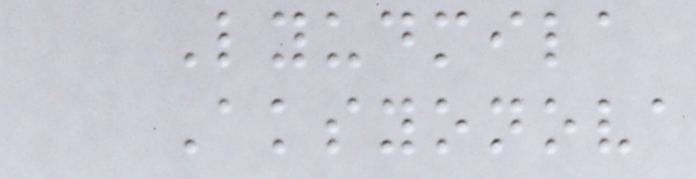Lyudmila
Aksyonova
